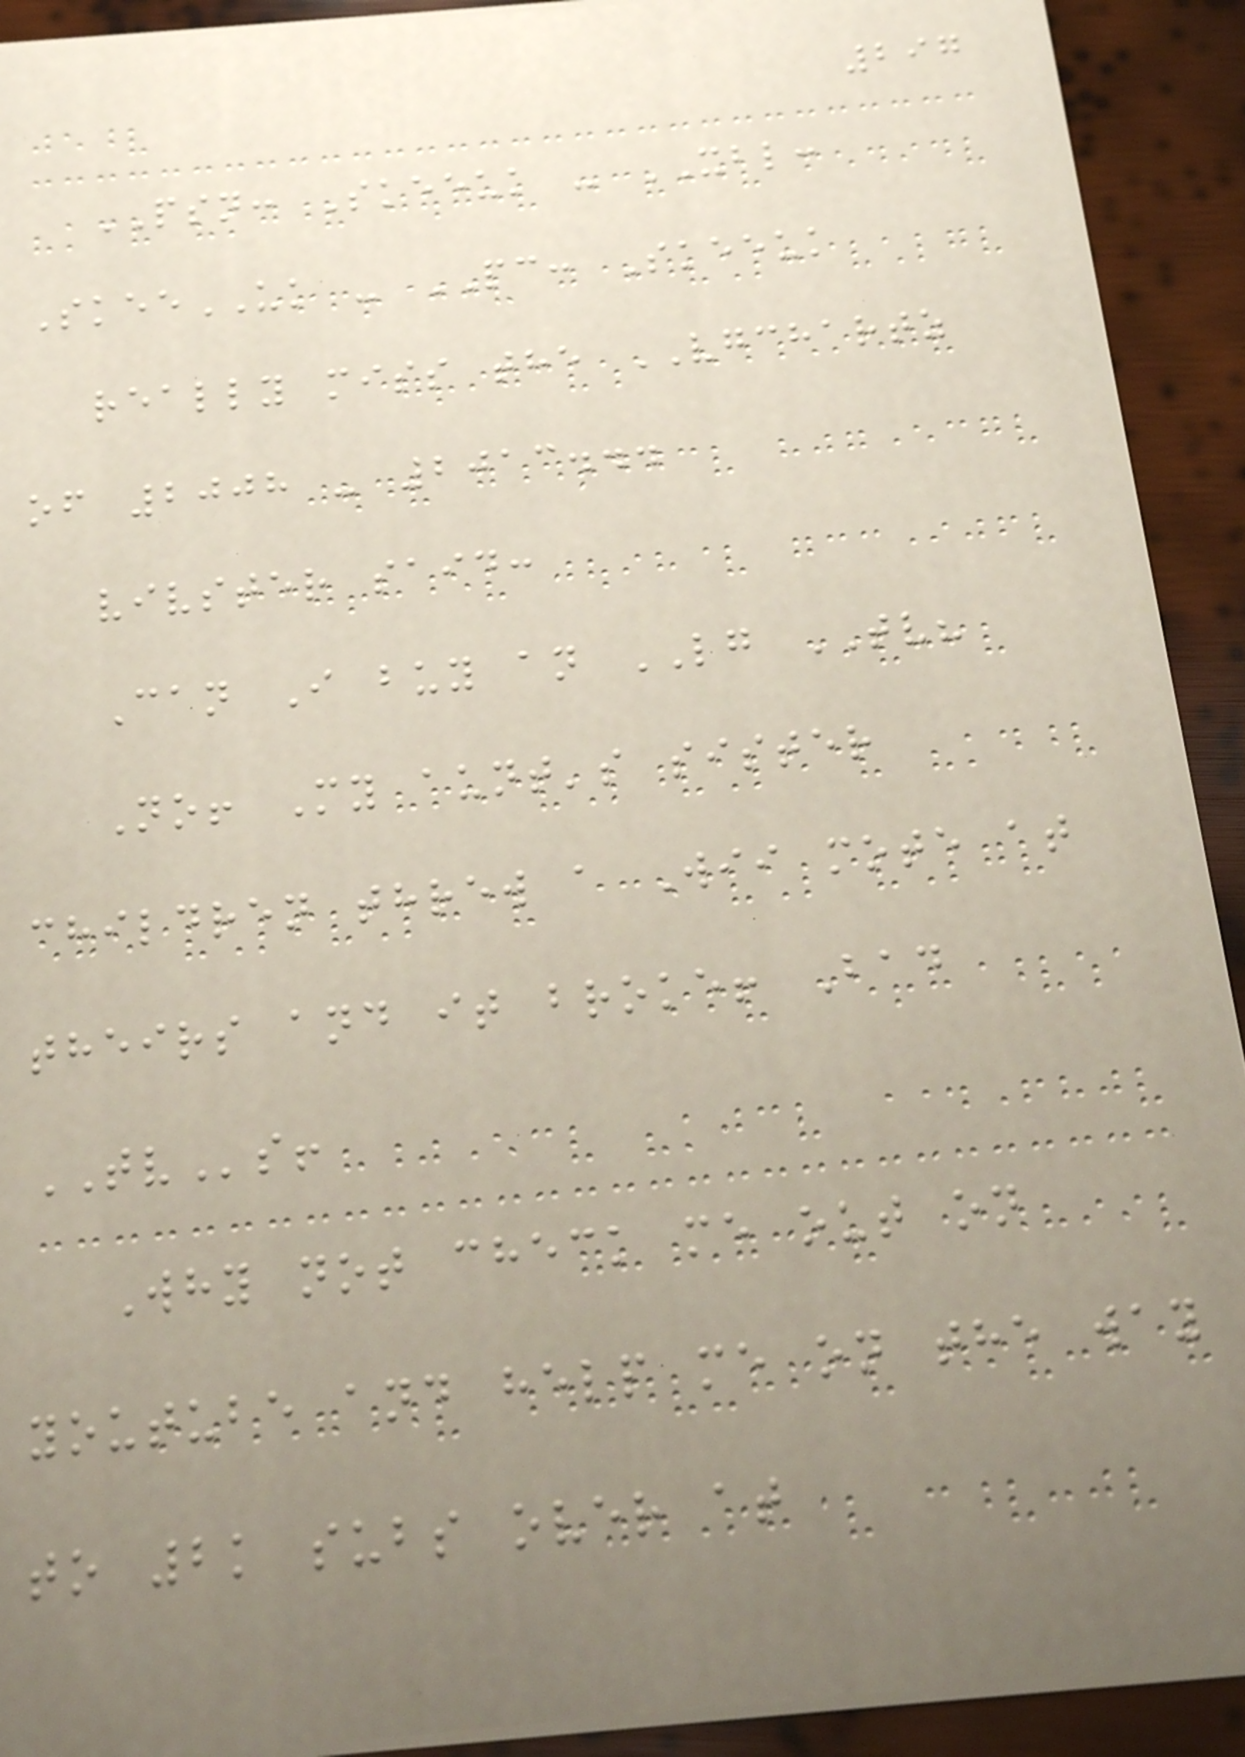297
PSN: Skeeuk - XBL:
SkeeUK - PC: Skeeuk
really miss the VGCHARTZ
of 2008 - 2013...
vivster said:
Can I buy an LG TV?
No! My aunt's sister
children threw a Wii mote at
theirs and it broke! Bad
TVs!
Why not check me out on
youtube and help me on the way
to 2k subs over at
